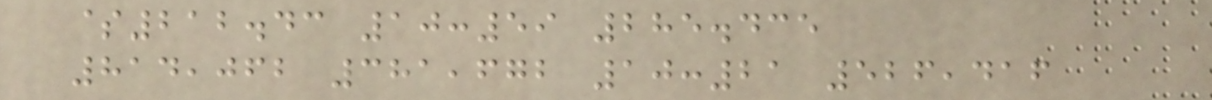$212.43 10:59 285.435
814,062 381,672 10:21 526,416
